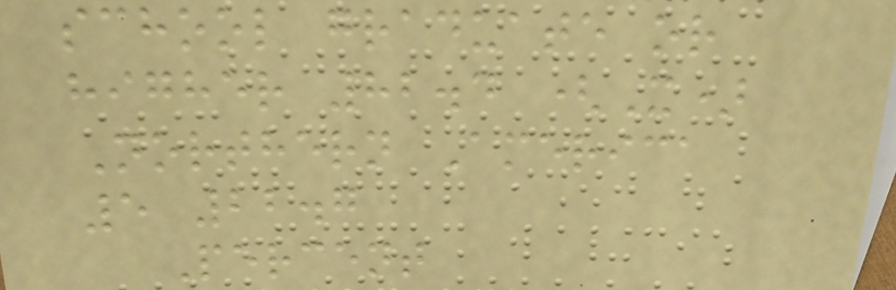school graduate or
higher 82.4 (X)
Northern America
5 22.7
Percent
